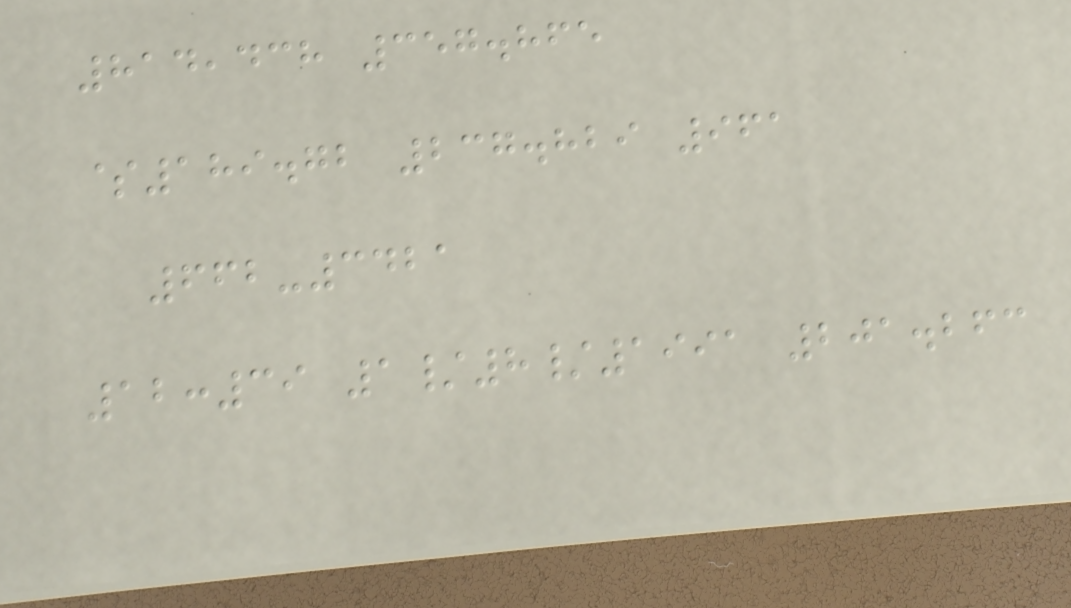814,438 357.865
$189.72 237.829 961
662-3421
12:39 1/8/1991 201.263
